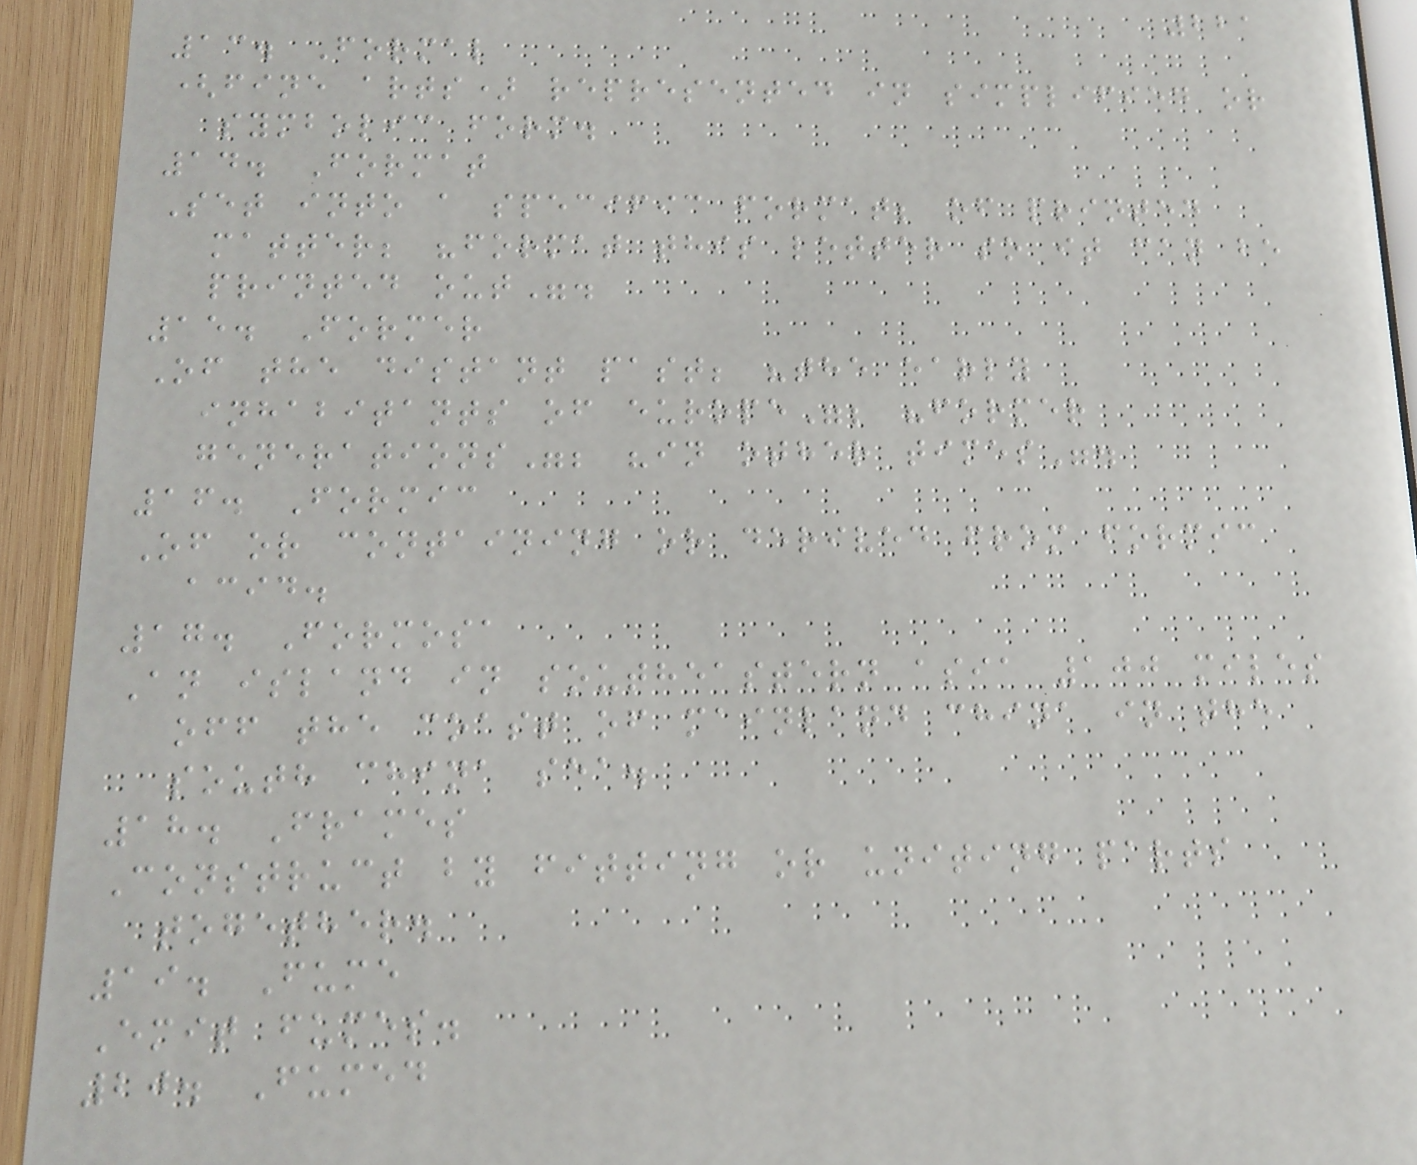221
13. Formal
(fine arts) represented in simplified or
symbolic form.
14. Format
Set into a specific format; of printed
matter; "format this letter so it can be
printed out".
15. Former
Of the distant past; "the early
inhabitants of europe"; "former
generations"; "in other times".
16. Formic
Of or containing or derived from formic
acid.
17. Formosa
An island in southeastern asia 100 miles
off the coast of mainland china in the
south china sea.
18. Frames
Construct by fitting or uniting parts
together.
19. Fume
Emit fumes.
20. Fumed
